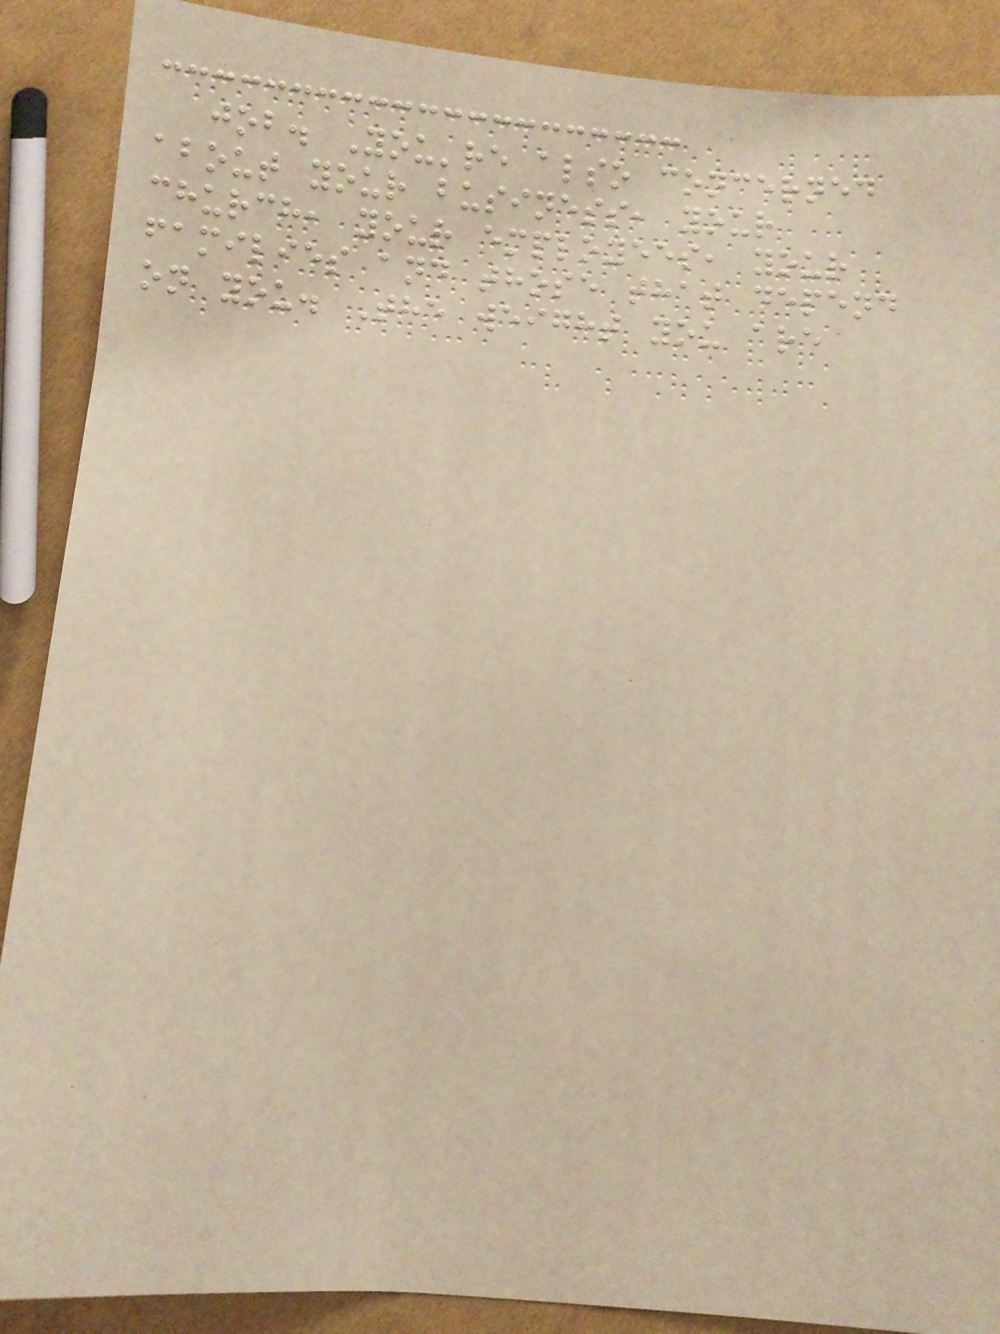job. You're also concerned
about your business, your
church, your employees, your
families and those that depend
on you. The weight you are
